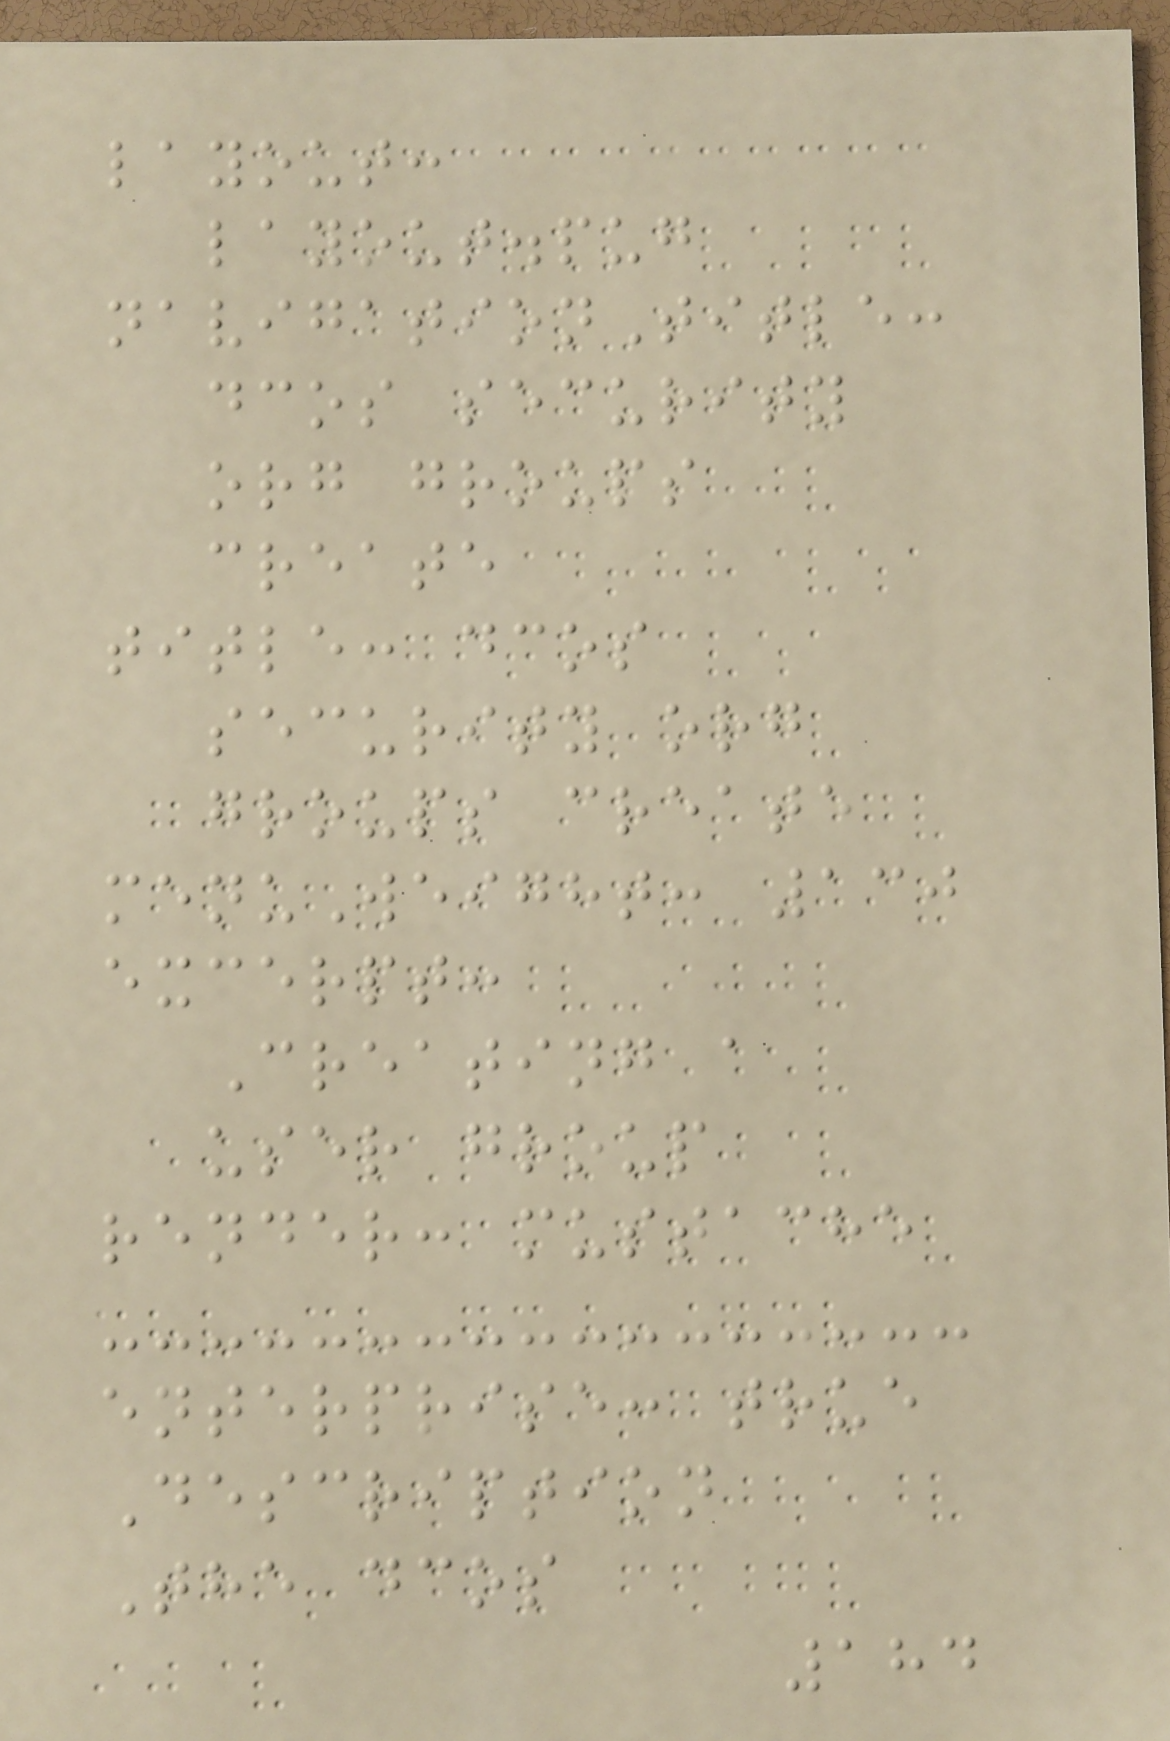layout:
layout.pug
navigationTitle:
dcos security
org groups
create
title: dcos
security org
groups create
menuWeight: 130
excerpt:
Creating a
user group
render: mustache
enterprise: true
Description
The dcos
184
